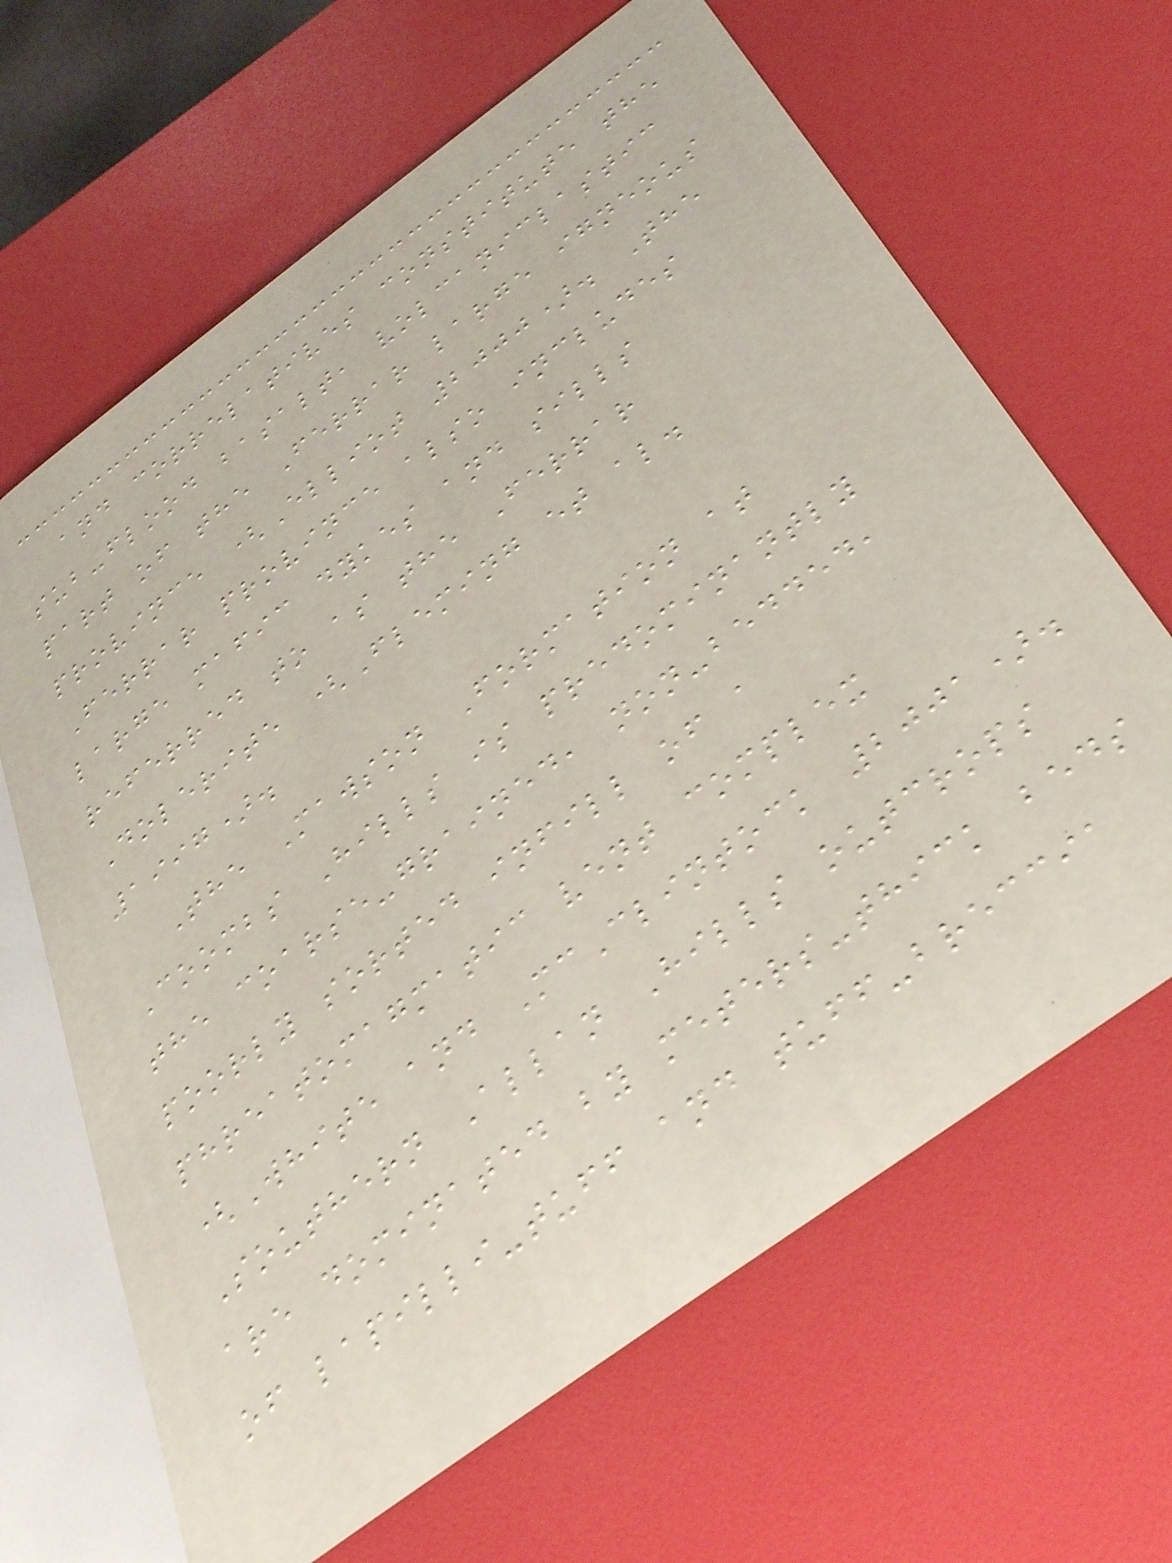and correlatives constitute the
sub-flood basalt, volcaniclastic
part of the Ferrar large igneous
province (Elliot 2000). The
Ferrar province also includes
large mafic dykes and sills
referred to as the Ferrar
Dolerite (Fleming et al.
1997).
The Mawson Formation at
Coombs Hills is predominantly
the coarse-grained, non-bedded,
poorly sorted infill of a
phreatomagmatic vent complex
(White and McClintock 2001).
Southern Allan Hills outcrops
are dominated by meters-thick beds
of lapilli-tuff and tuff-breccia
